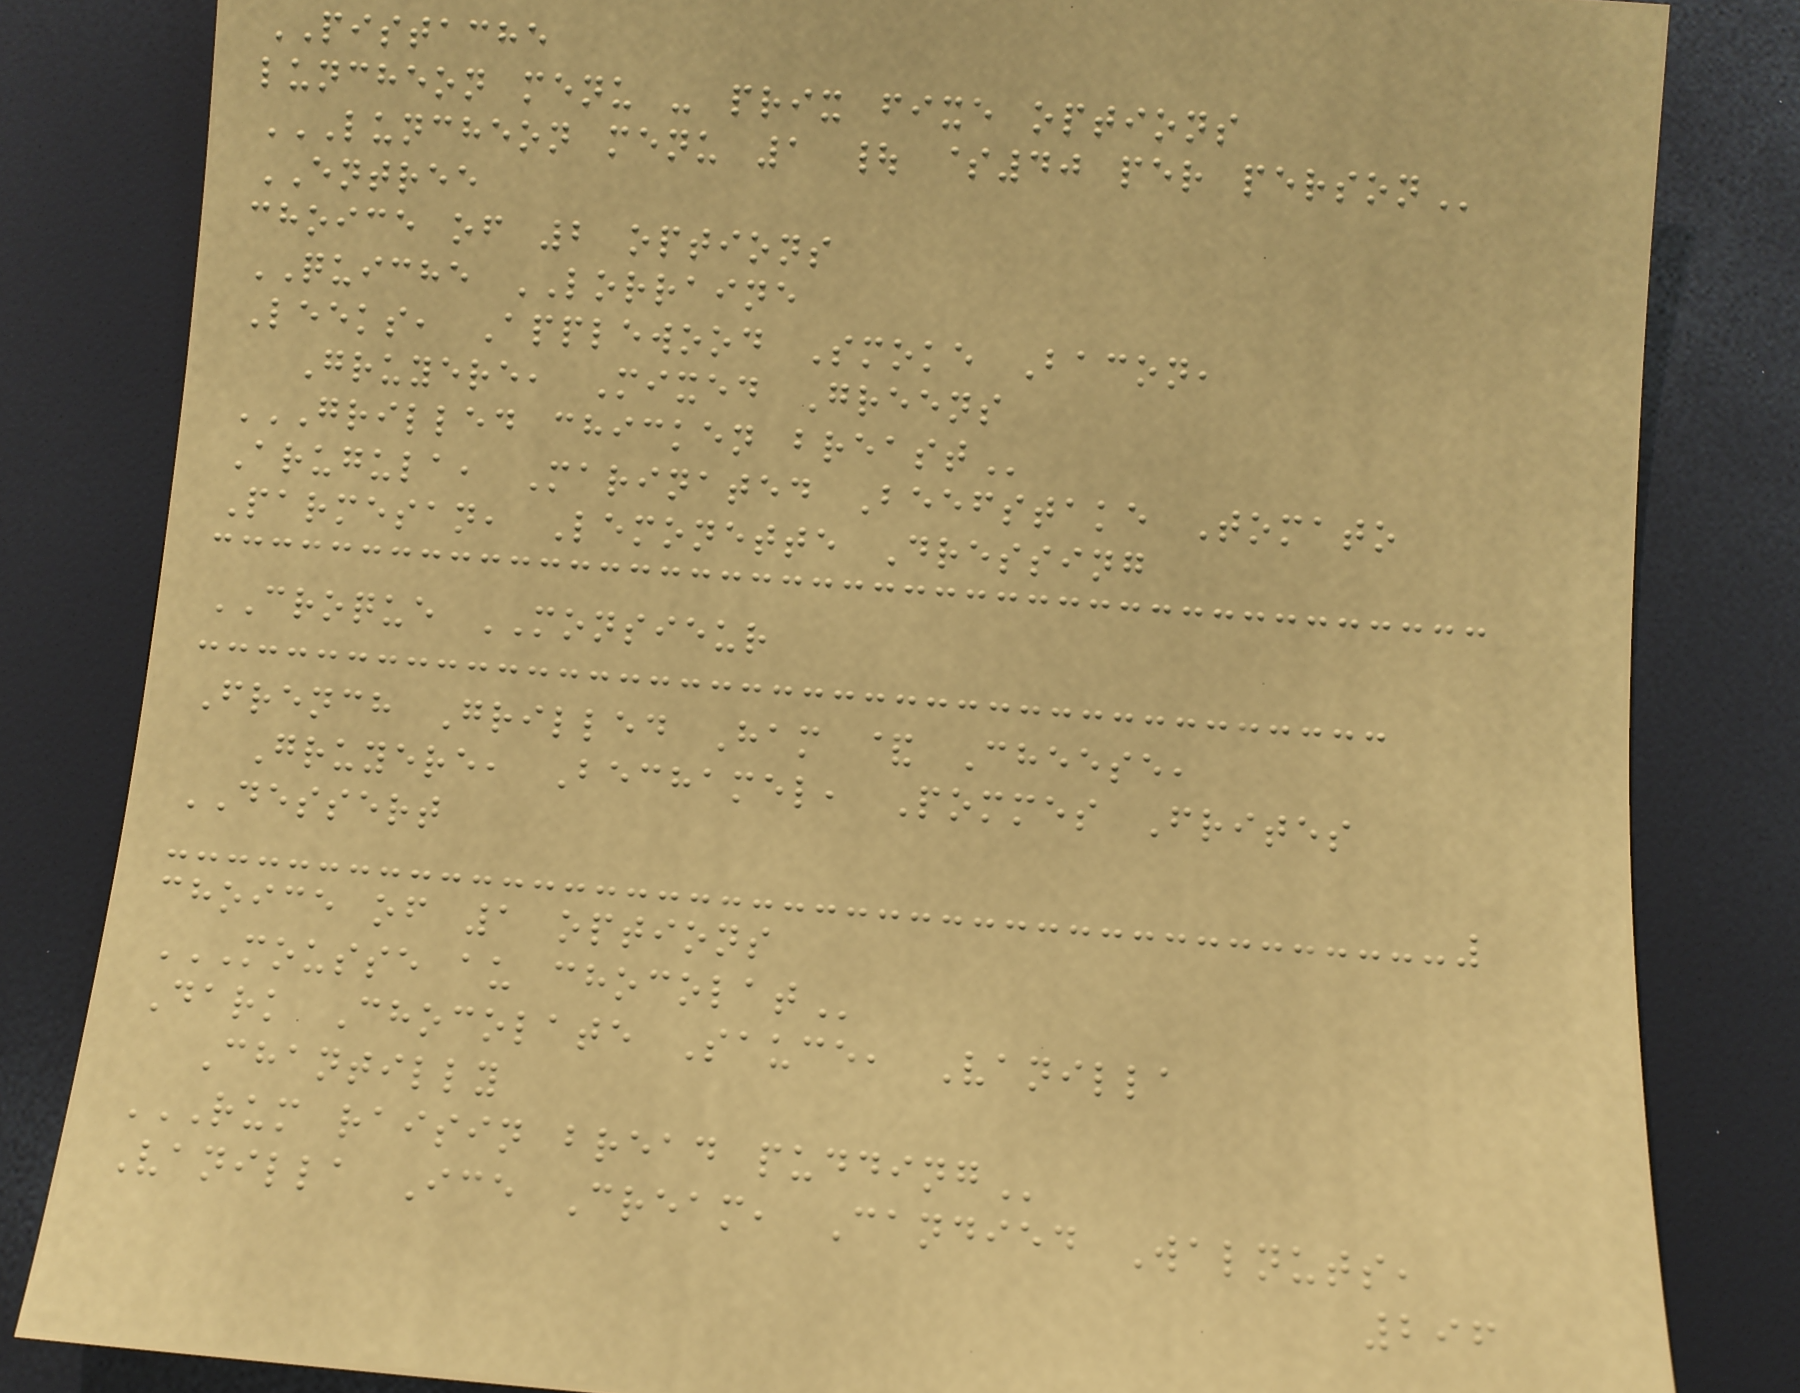PISTACHE
luncheon menu - prix fixe options
LUNCHEON MENU 1 | $40 PER PERSON
ENTREE
choice of 2 options
QUICHE LORRAINE
Leeks, Applewood Smoke Bacon,
Gruyere, Mixed Greens
GRILLED CHICKEN BREAST
Arugula, Marinated Beefstake Tomato
Parmesan, Lemonette Dressing
CROQUE MONSIEUR
French Grilled Ham & Cheese,
Gruyere, Bechamel, Pommes Frites
DESSERT
choice of 1 options
MOUSSE AU CHOCOLAT
Dark Chocolate Sauce, Vanilla
Chantilly
RUM RAISIN BREAD PUDDING
Vanilla Ice Cream, Candied Walnuts,
296
